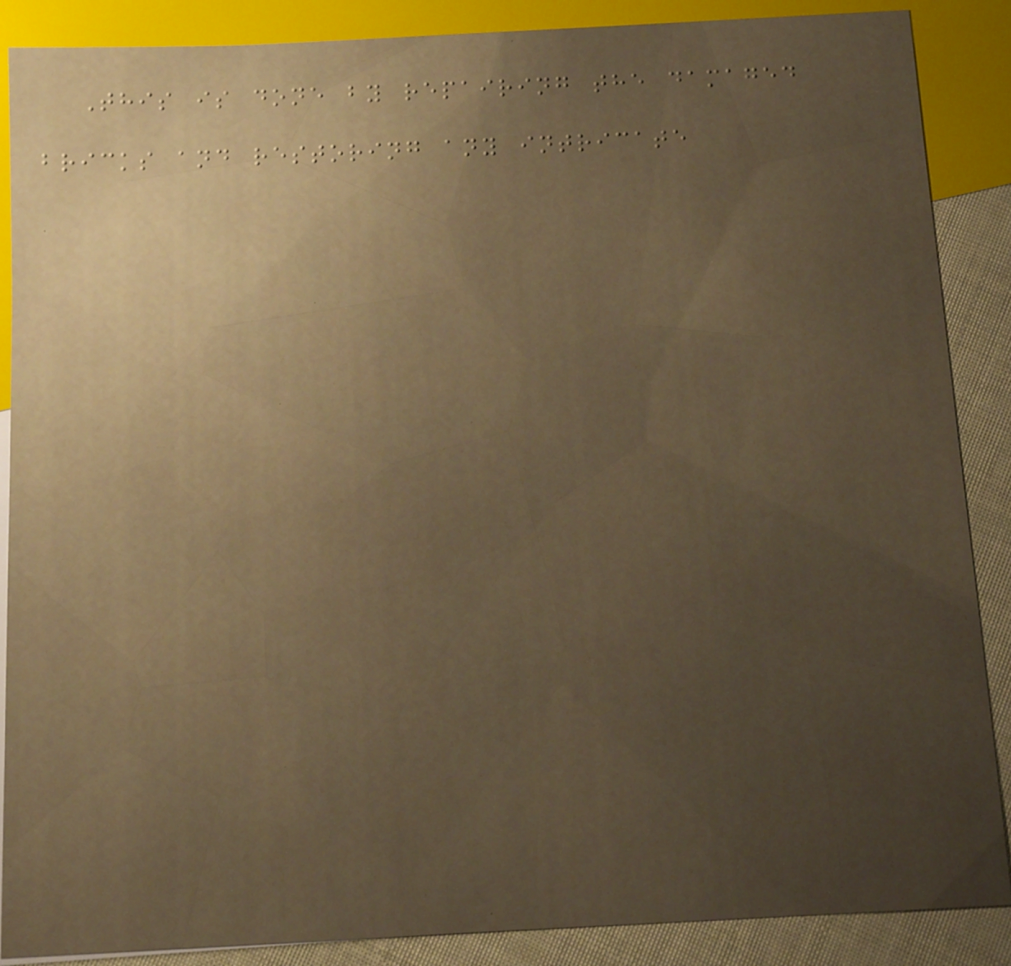This is done by repairing the damaged
bricks and restoring any intricate
